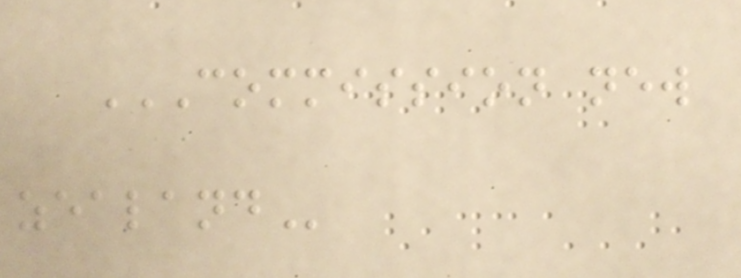COMMISSION NEW
ZEALAND
